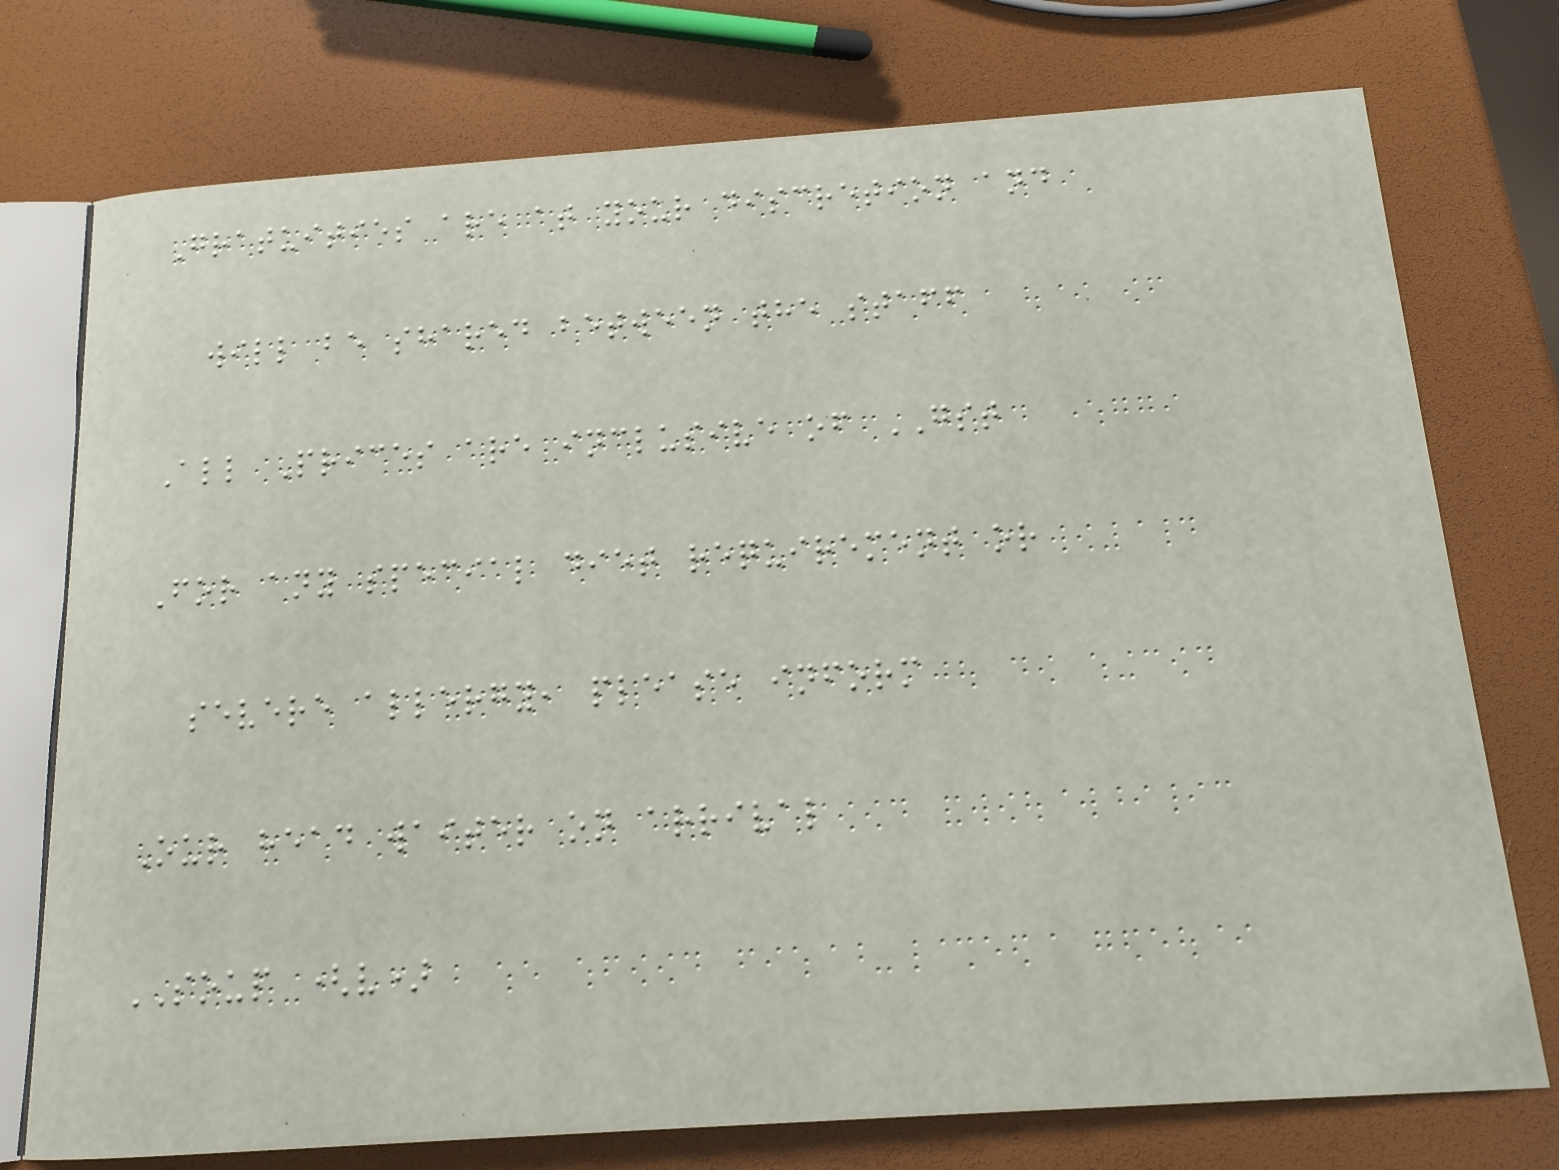Gratuities are at your discretion and
will be shared between the staff
All Prices are inclusive of GST
For any special diet requirement or
severe allergy, please inform
Our head waiter on arrival
SOUP (v)
